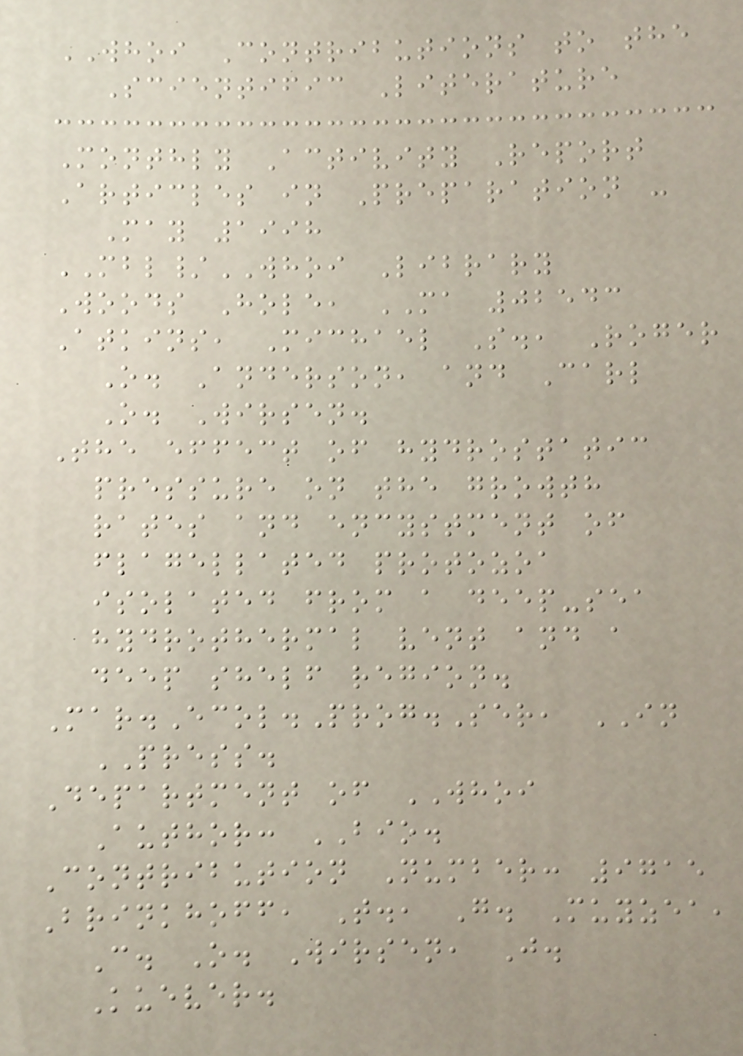WHOI Contributions to the
Scientific Literature
Monthly Activity Report
Articles in Preparation -
May 1998
MBL/WHOI Library
Woods Hole, MA 02543
Atkins, Michael S., Roger
O. Anderson, and Carl
O. Wirsen.
The effect of hydrostatic
pressure on the growth
rates and encystment of
flagellated protozoa
isolated from a deep-sea
hydrothermal vent and a
deep shelf region.
Mar.Ecol.Prog.Ser, IN
PRESS.
Department of WHOI
Author: BIO.
Contribution Number: 9715
Brinkhoff, T., G. Muyzea,
C. O. Wirsen, J.
Kuever.
